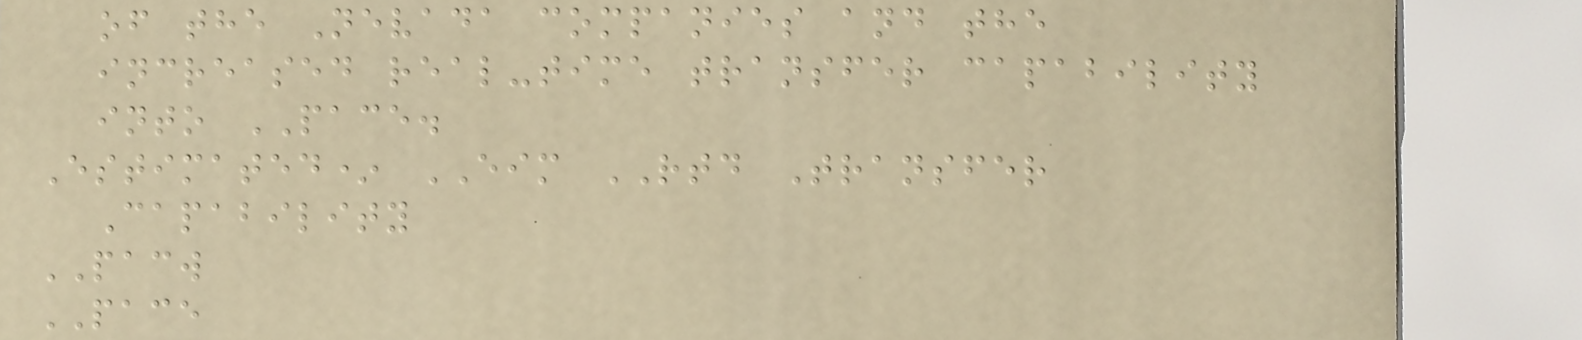of the Nevada companies and the
increased real-time transfer capability
into PACE.
Estimated* EIM RTD Transfer
Capability
PACW
PACE
